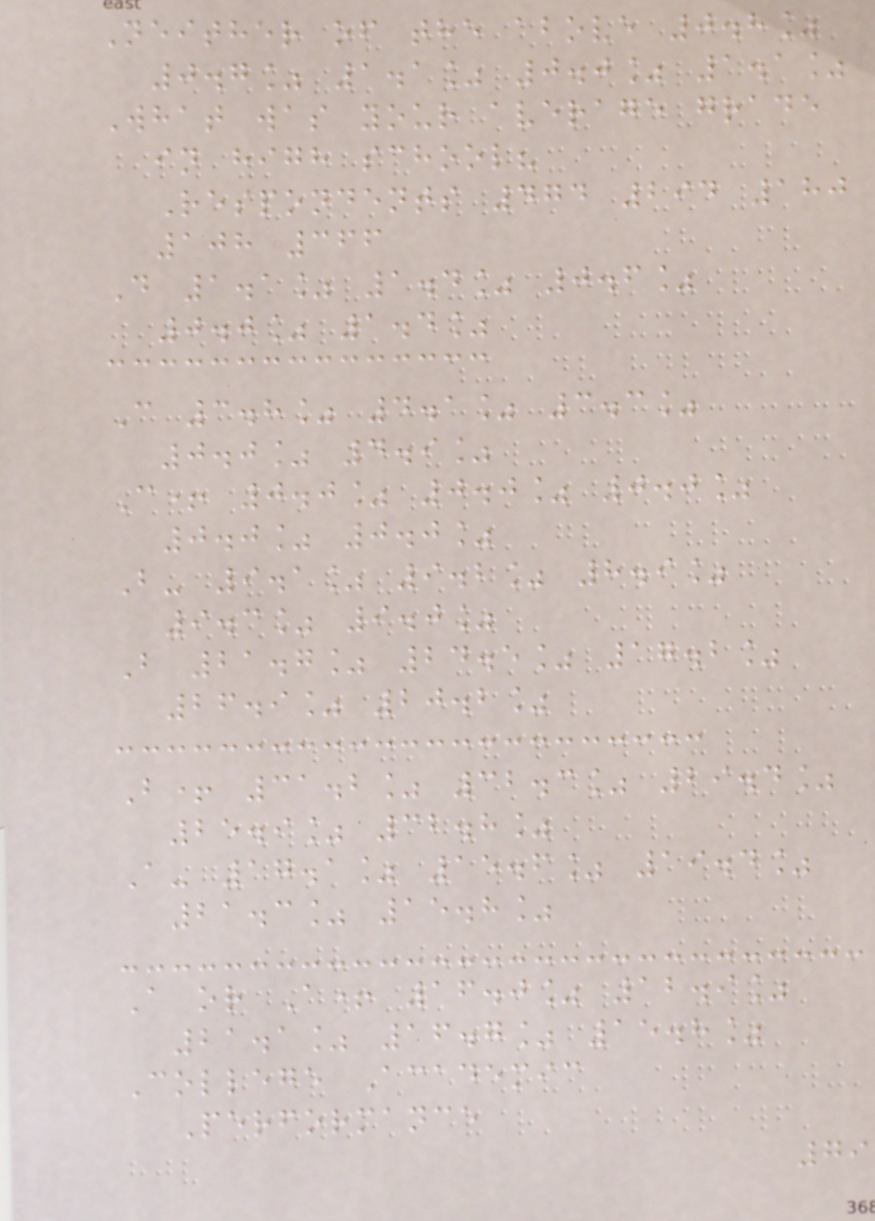Neither of the above 0.8%
0.7% 1.1% 0.0% 1.1%
What was your average grade
in high school?
Respondents 474 294 180
108 366
D 1.1% 1.4% 0.6%
0.0% 1.4%
C 3.8% 4.1% 3.3%
0.0% 4.9%
C+ 0.0% 0.0% 0.0%
0.0% 0.0%
B- 9.1% 9.2% 8.9%
9.3% 9.0%
B 21.7% 24.5% 17.2%
26.9% 20.2%
B+ 31.2% 32.3% 29.4%
25.9% 32.8%
A- 17.1% 15.6% 19.4%
21.3% 15.8%
A or A+ 16.0% 12.9%
21.1% 16.7% 15.8%
College Academic
Performance
79
